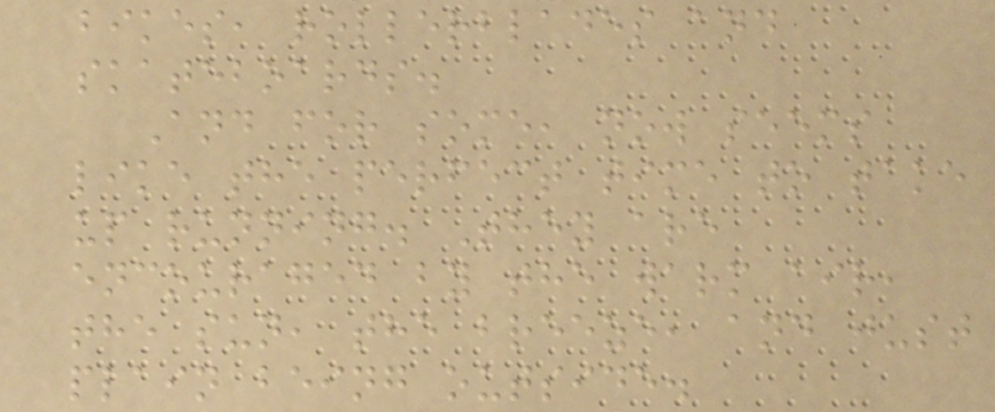bikes, rollerblades and
skateboards.
And for some, now seems
like the perfect time to take
up running. They are
encouraged by the warm air,
the sun, the breeze, and just
plain being outside.
